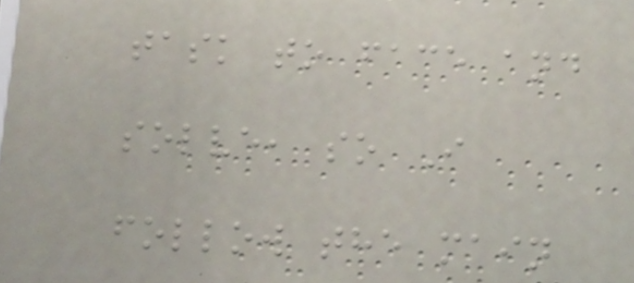task to face and
solve, so I
follow the main
